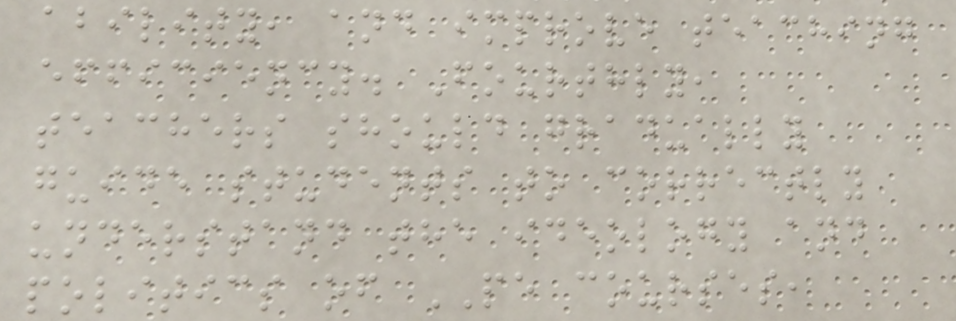ability, and improve teaching
efficiency. Fourthly,
teachers should gradually
guide students to correctly
understand the ideology and
politics of PE courses,
